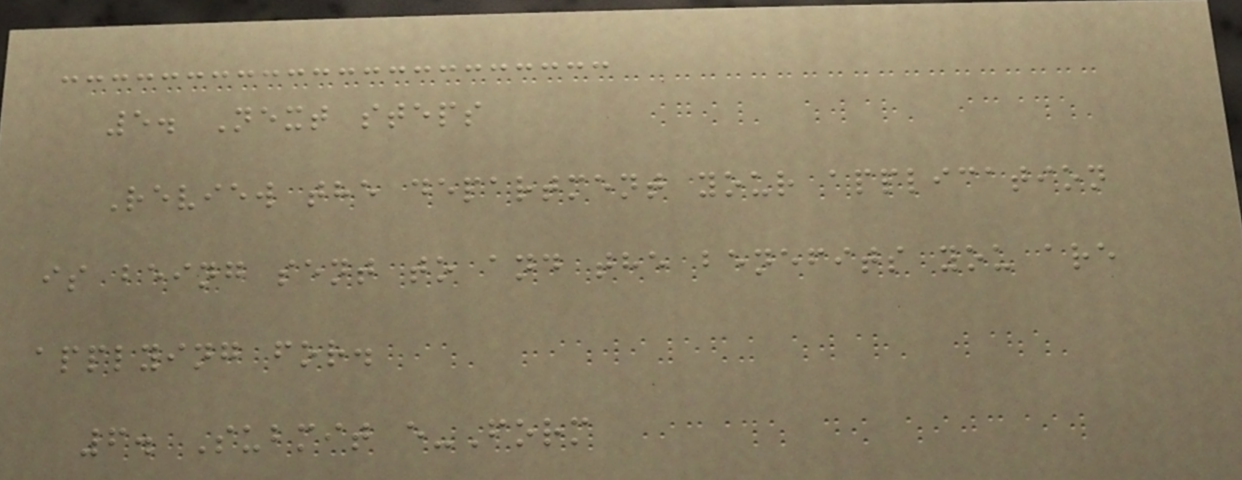5. Next steps
Review the department your application
is being sent to and the benefits you are
applying for.
6. Submit e-Form
